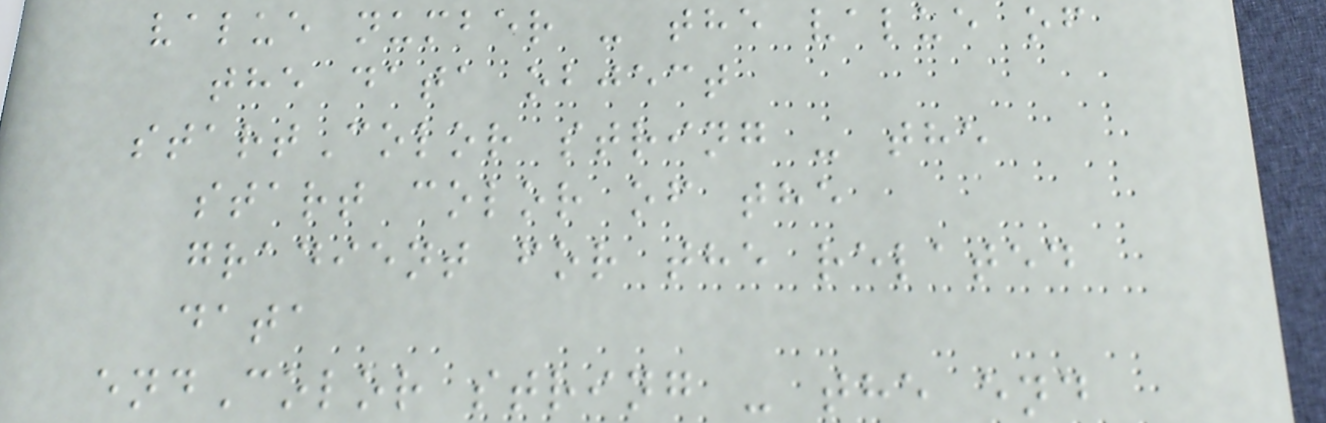value number - the value of
the data object
startColor string - the
start color of the
gradient for the related
data
endColor string - the end
